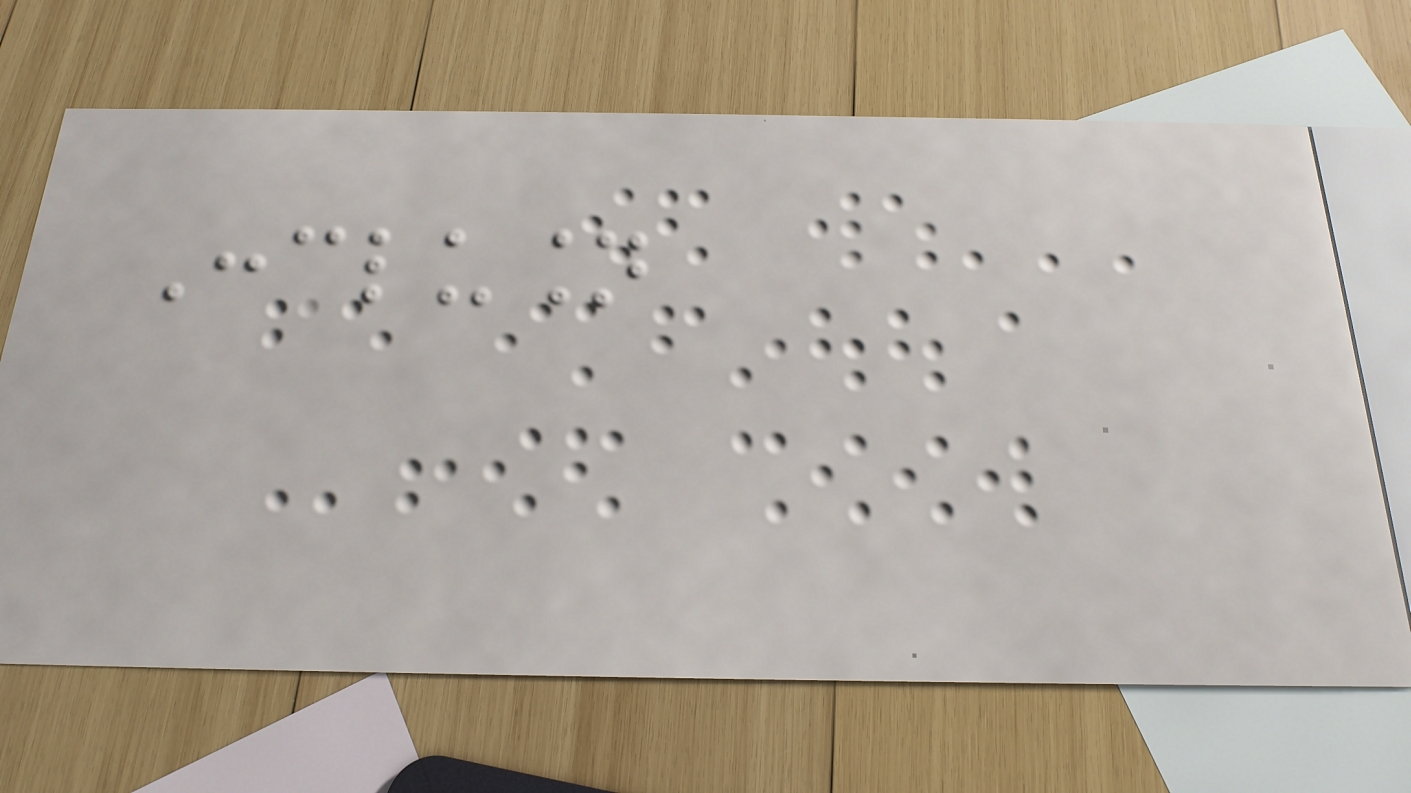Conclusion
